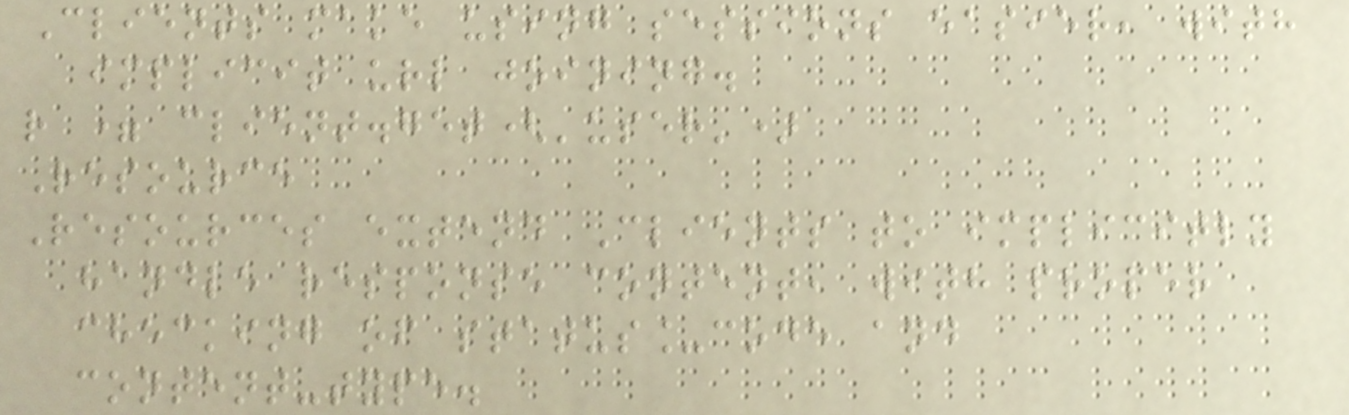Clients make using sessions easier, with
implicit url joining.
r = client.get('user')
Resource
Resources extend Clients to implicitly
handle response content, with proper
checking of status_code and
content-type.
